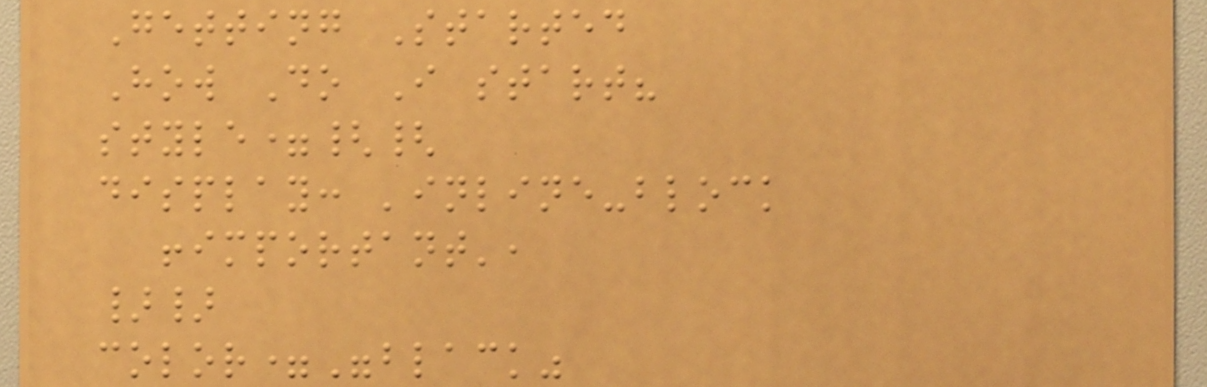Getting Started
How Do I start?
style={{
display: 'inline-block
!important',
}}
color="black"
